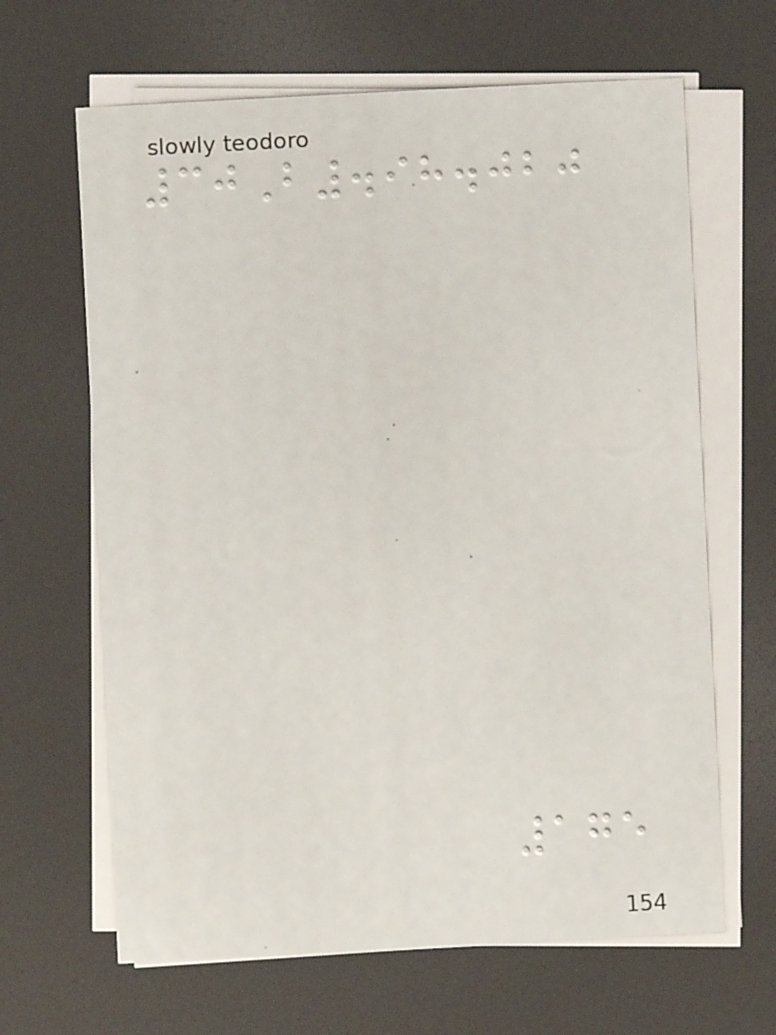30B.98.020
175
